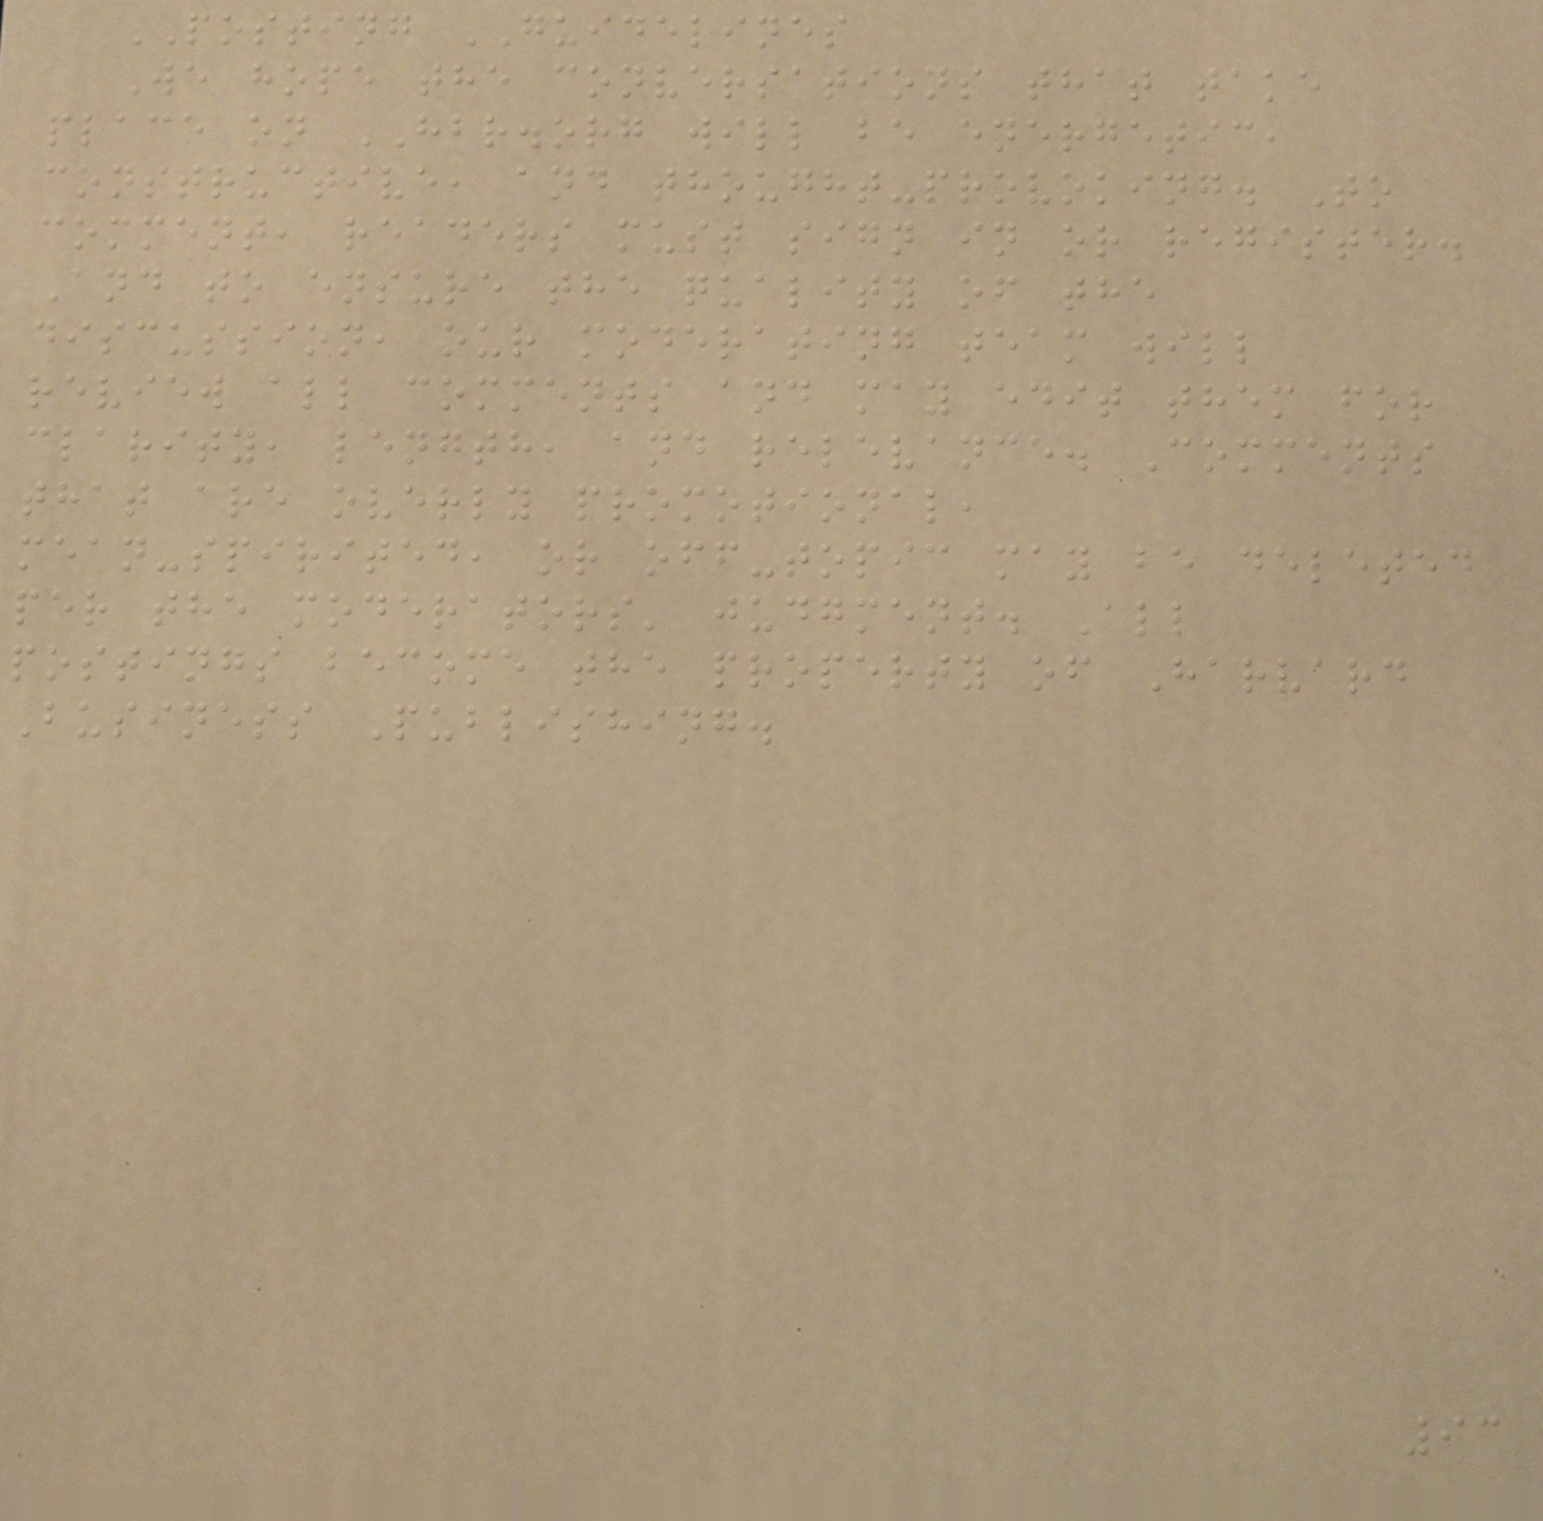POSTING GUIDELINES
We hope the conversations that take
place on HBR.org will be energetic,
constructive, and thought-provoking. To
comment, readers must sign in or register.
And to ensure the quality of the
discussion, our moderating team will
review all comments and may edit them for
clarity, length, and relevance. Comments
that are overly promotional,
mean-spirited, or off-topic may be deleted
per the moderators' judgment. All
postings become the property of Harvard
Business Publishing.
93
